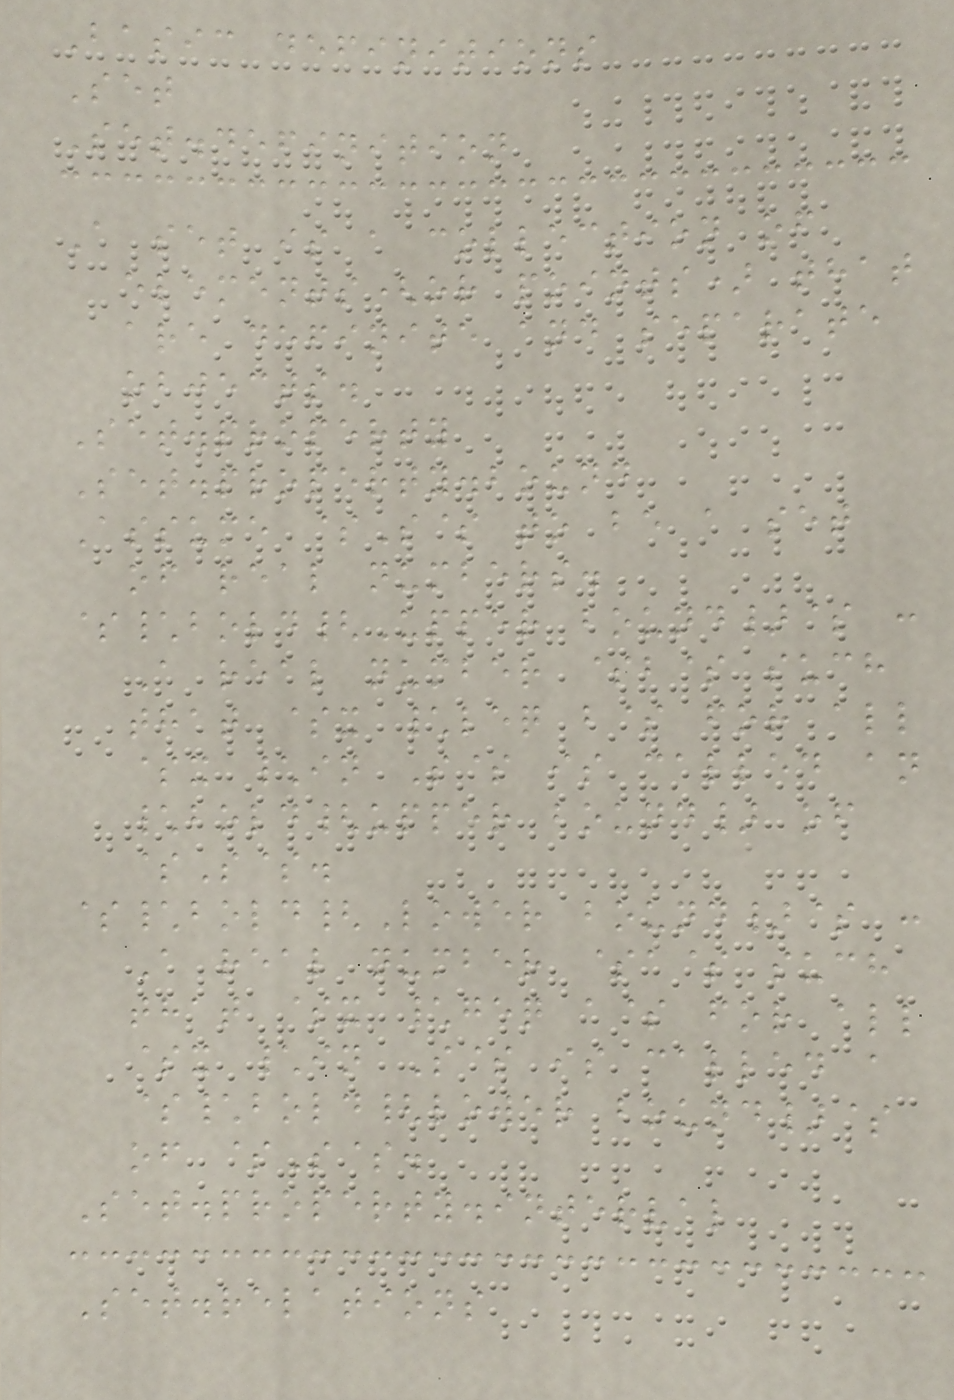Basic definitions
Set
Set.definition
A set is a collection of
elements(or points) that
are definite and separate
objects.
Set.property
Set.property.bound
Assume $S$ to be a set
of real numbers.
$\bold{Upper bound}$ :
A real number $b$ such
that $x \leq b$ for all
$x \in S$ is called an
\bold{upper bound} of
$S$.
$\bold{Lower bound}$ :
A real number $a$ such
that $x \geq a$ for all
$x \in S$ is called a
$\bold{lower bound}$
of $S$.
Set.property.interval
Set.relations
